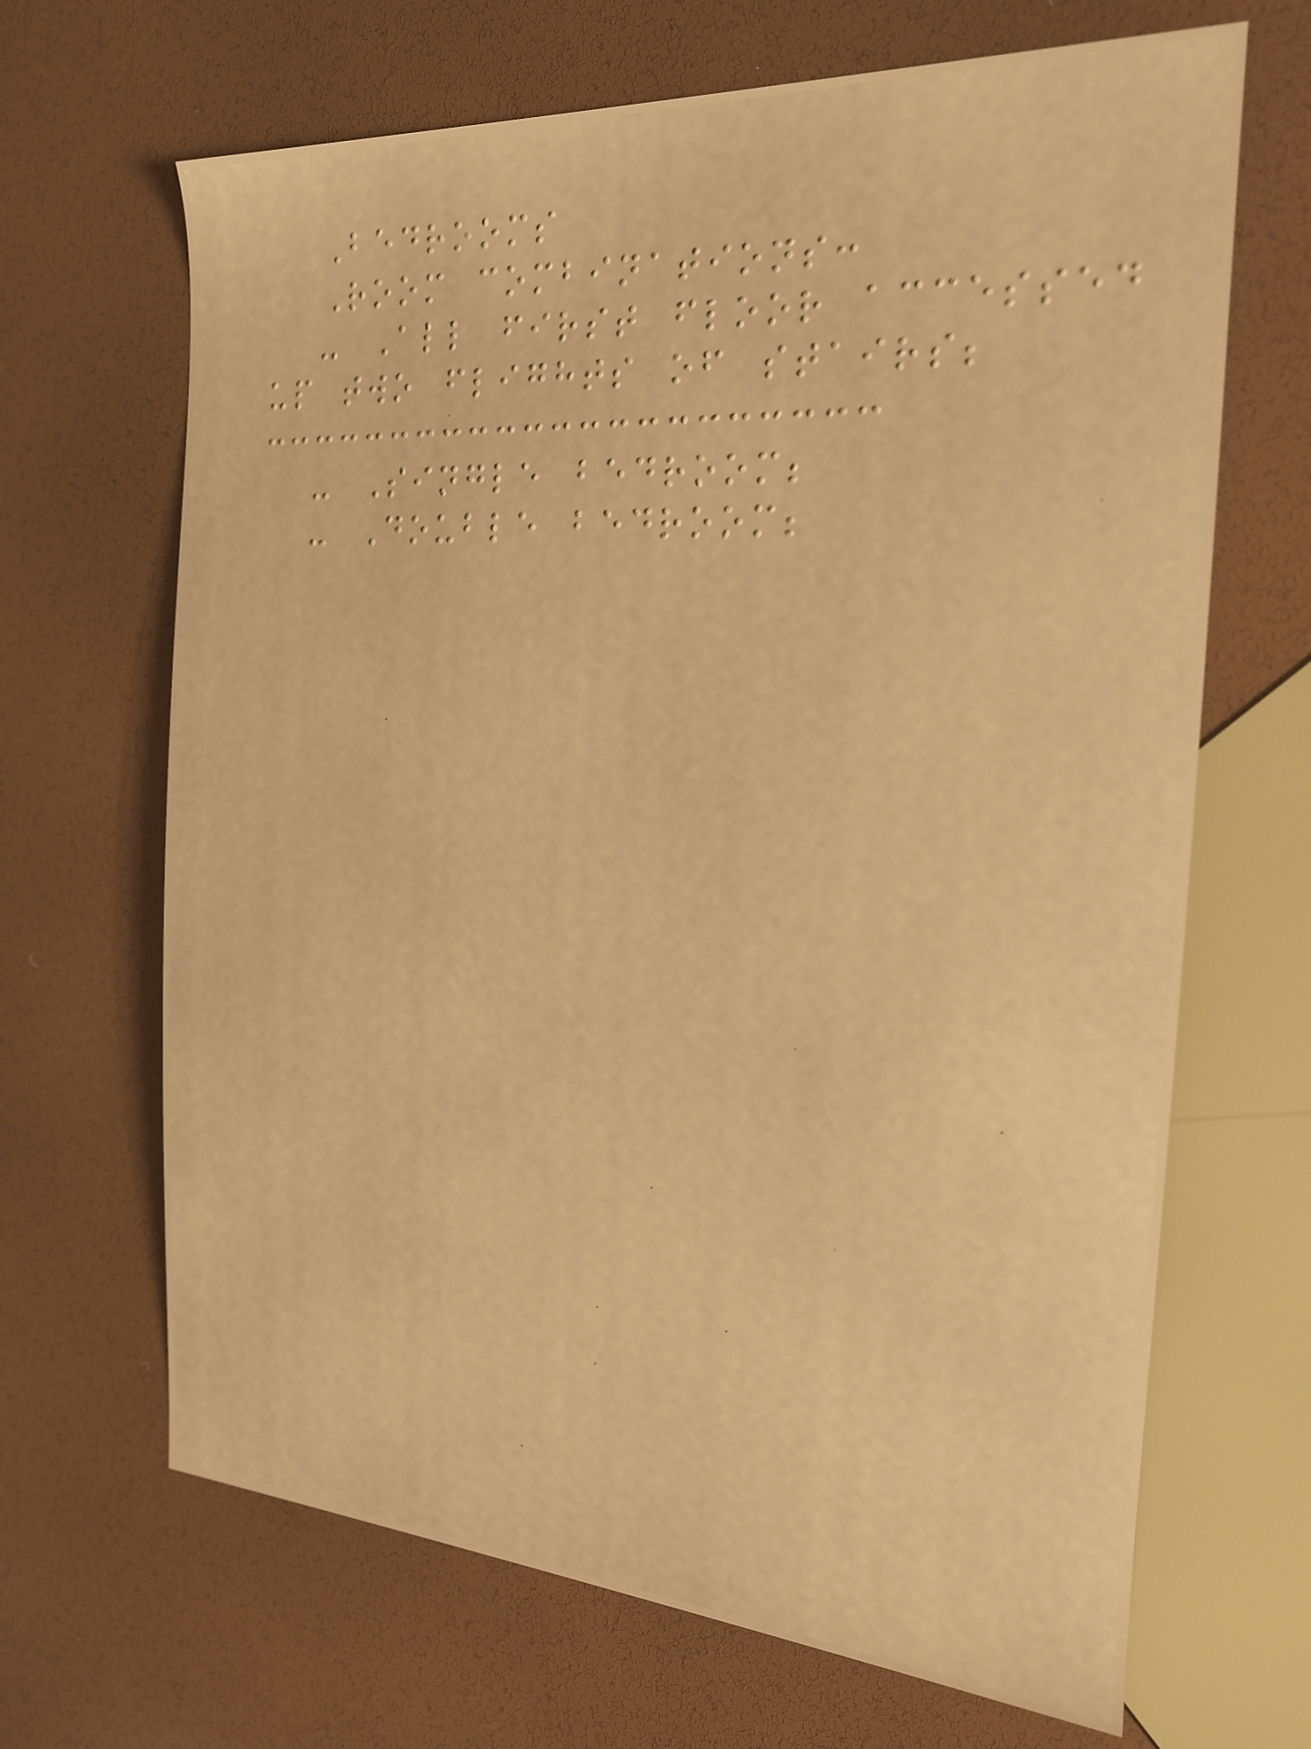Bedrooms
Room combinations:
- All first floor accessed
up two flights of stairs;
- Single bedroom;
- Double bedroom;
